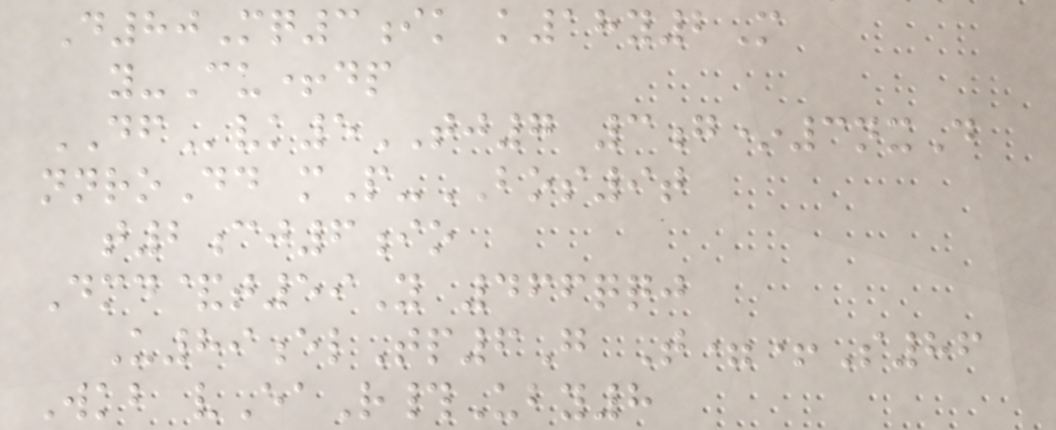D80Mq3ik k18y2M
y-Cu+dp
DFvk5TJ7 3g*3nxD
nnroDd mP-BOS9t
t2cj6io
Dmd&t59Y 466qqj
U89elTp6G T=+S86
Wkb vEaR#Uby8
